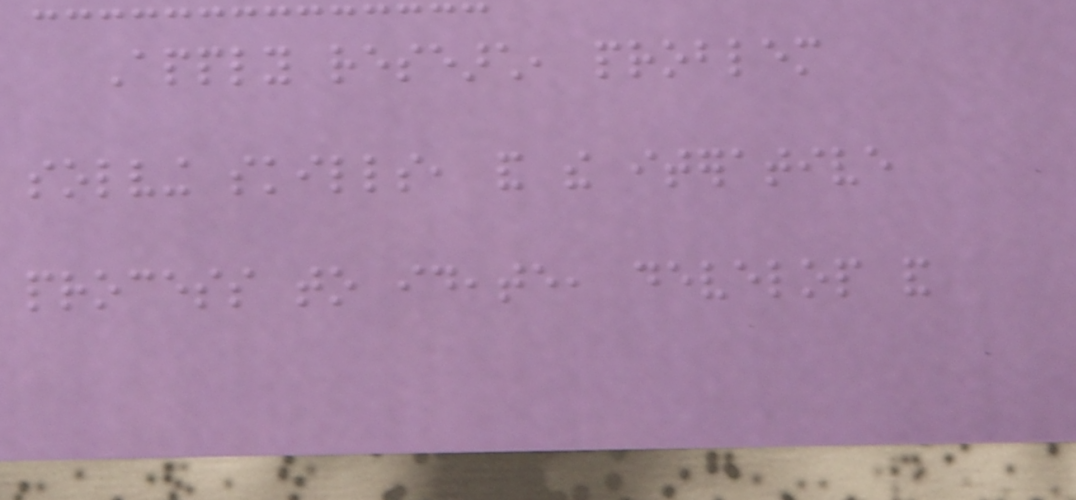Apply research, problem
solving skills, and the iterative
process to ideate, develop and
